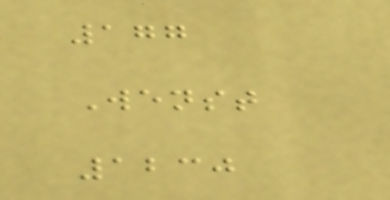177
Wenst
1230
